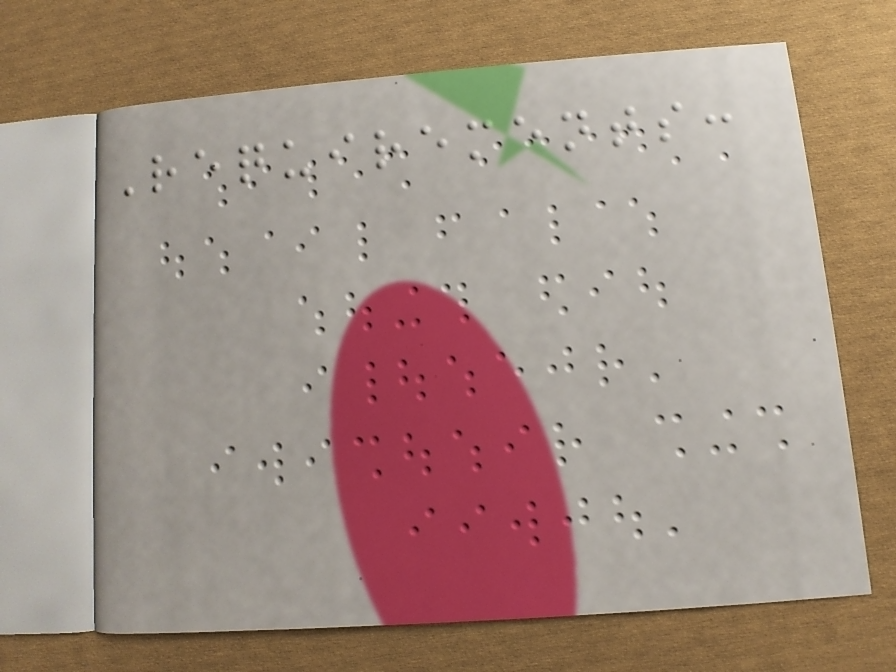Requirements:
